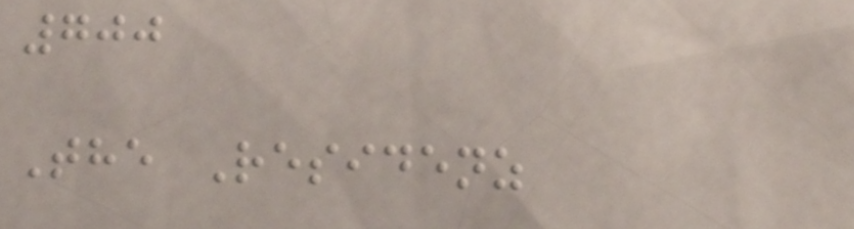700
The Residenz
